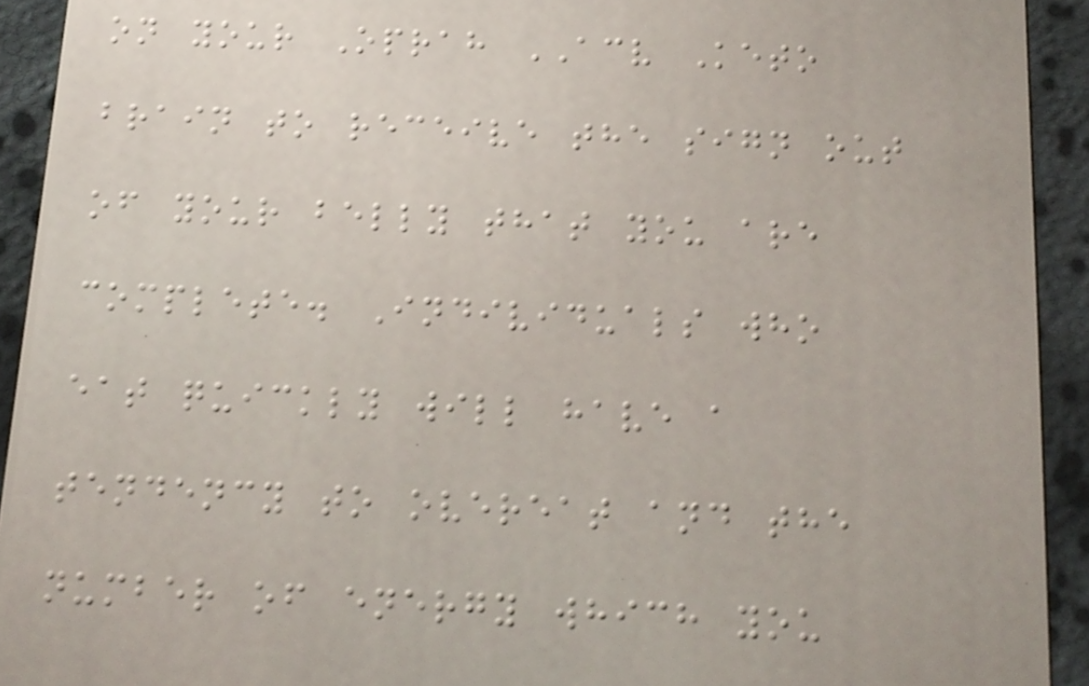on your Oprah ACV Keto
brain to receive the sign out
of your belly that you are
complete. Individuals who
eat quickly will have a
tendency to overeat and the
number of energy which you
